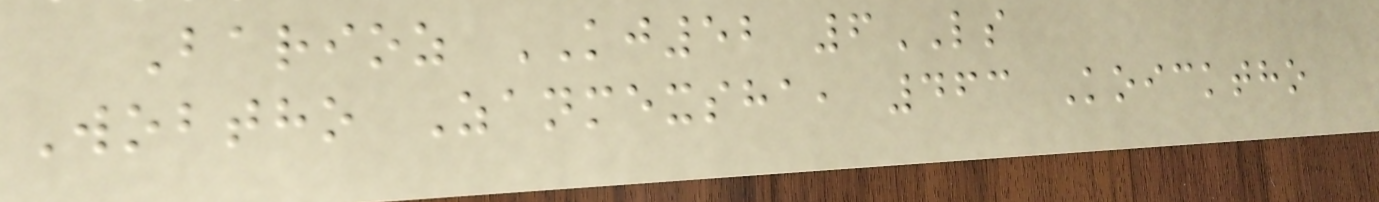Barioz KJ52 6LS
Wobtho Zanmexsha, 463 Koicktho
